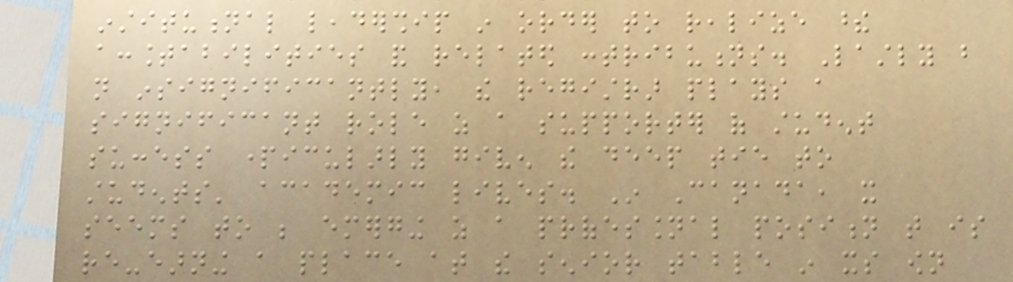institutional leadership in order to realize these
accountabilities and related contributions. Lastly but
not insignificantly, the registrar plays a
significant role as a supporter of student
success particularly given the deep tie to
students' academic lives. In Canada, it
seems to be emerging as a professional position that is
re-earning a place at the senior table in its own
